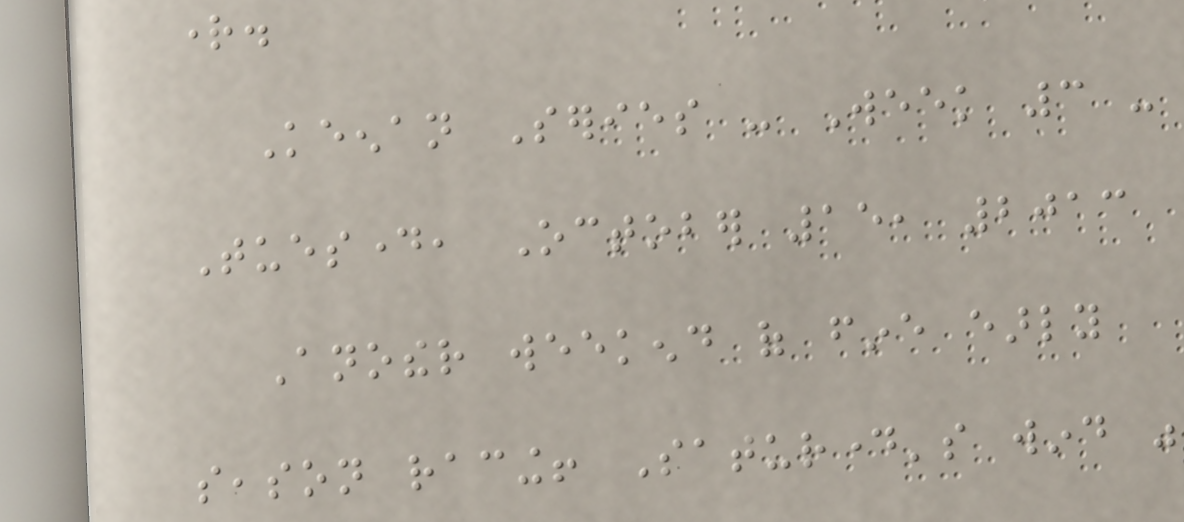right.
Keenan Series - Week 3 -
Tuesday, October 15, 2013
Another weekend of fine early
season racing! Saturday's wind was
